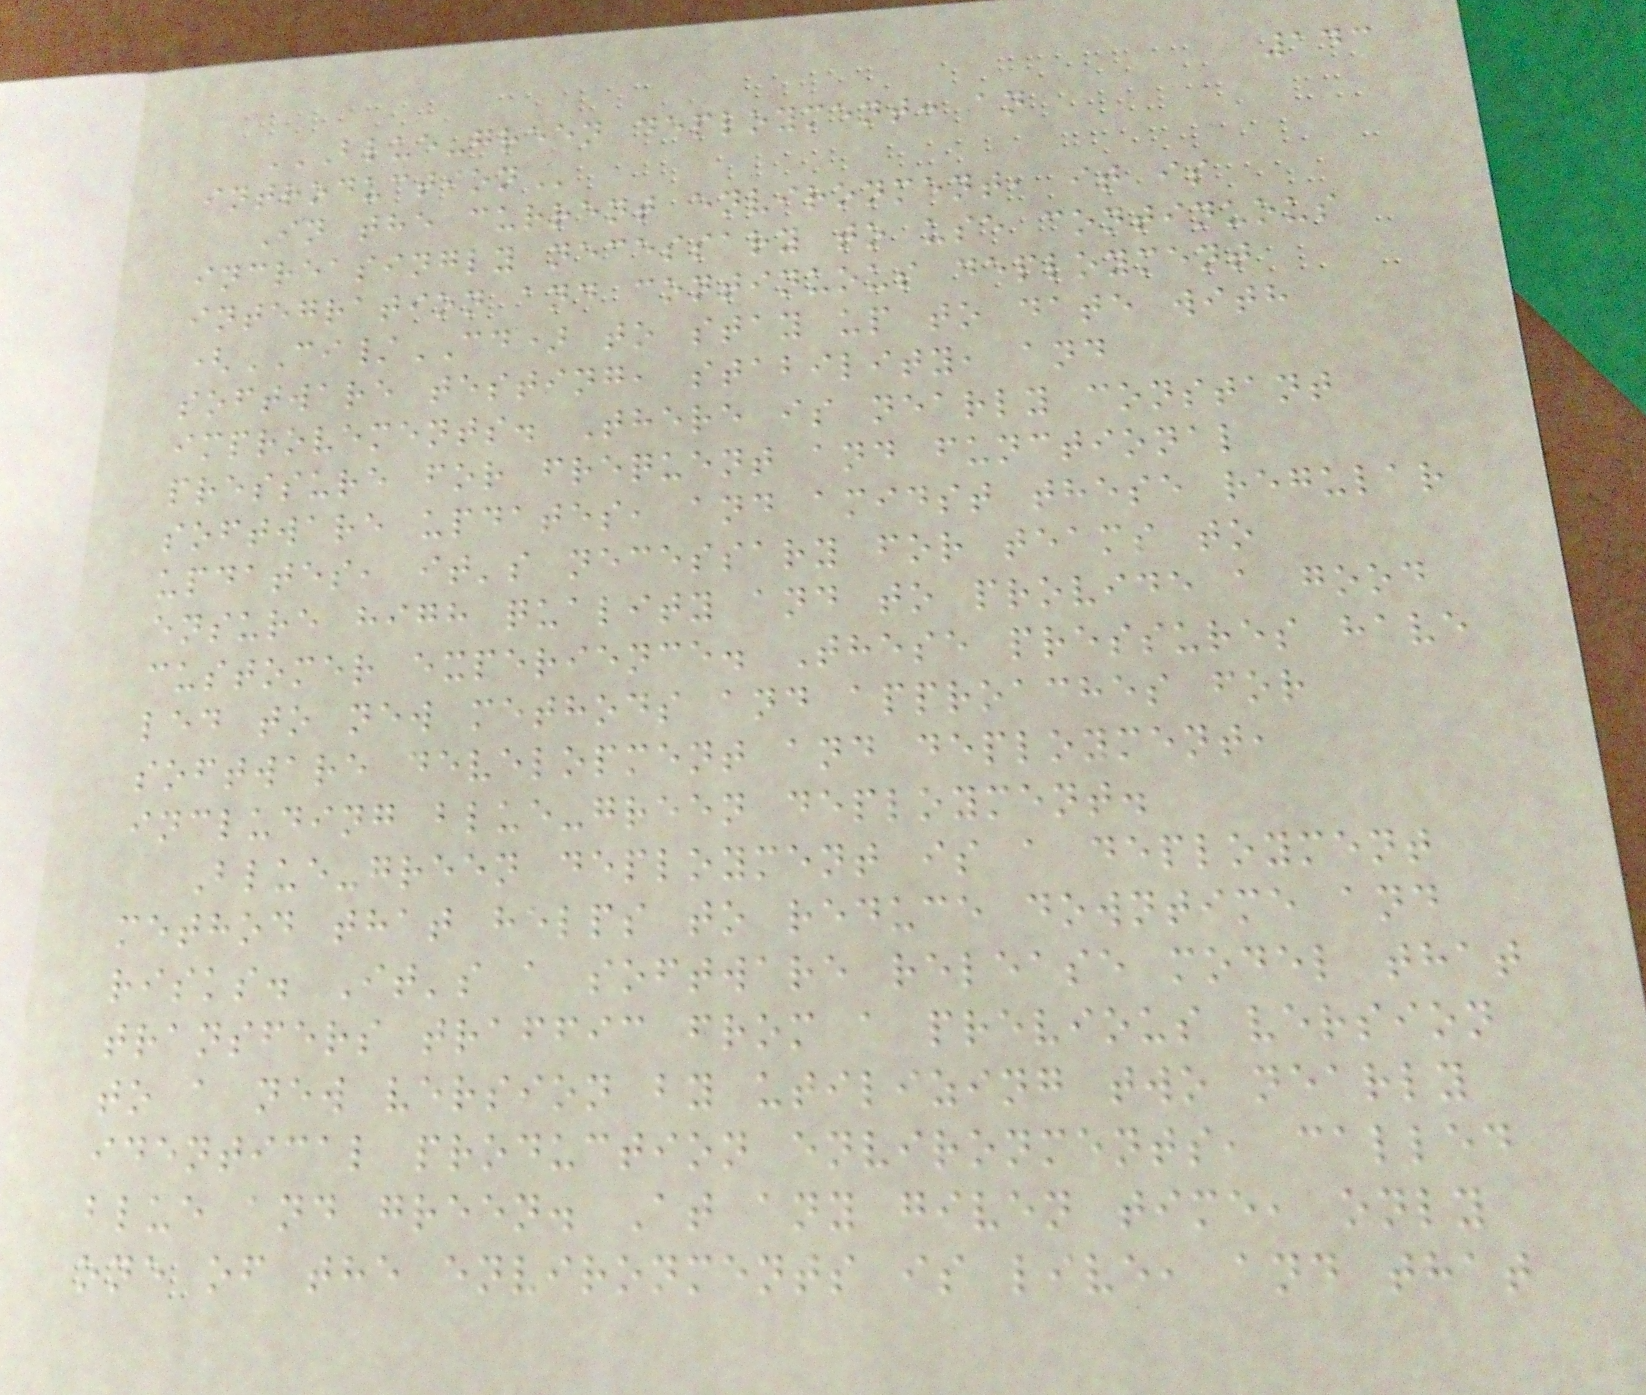143
BLUE-GREEN DEPLOYMENT: AN
INTRODUCTION
In the current environment, it is
increasingly necessary to use continuous
integration and continuous deployment
(CI/CD) to stay up to date with
software testing, stability, and
improvements. There is nearly constant
pressure for frequent and functional
software updates, and amidst these regular
updates, it's necessary for teams to
ensure high quality and to provide a good
customer experience. These pressures have
led to new methods and approaches for
software development and deployment,
including blue-green deployment.
Blue-green deployment is a deployment
method that helps to reduce downtime and
risks. It's a software release model that
transfers traffic from a previous version
to a new version by utilizing two nearly
identical production environments, called
blue and green. At any given time, only
one of the environments is live, and that
